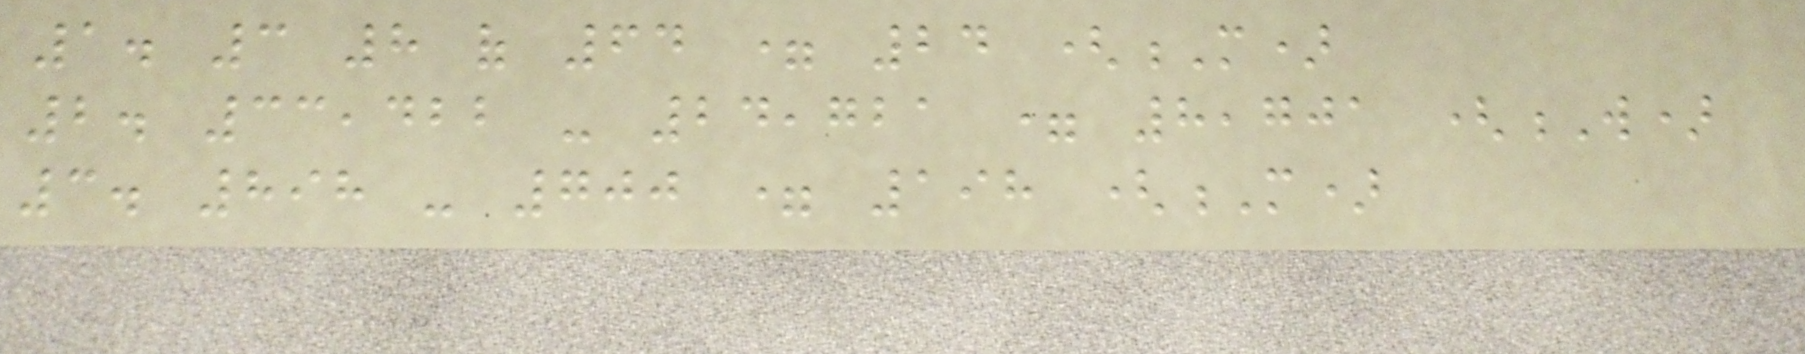1. 3 8 of 64 = 24 (M)
2. 33,422 - 24,721 = 8,701 (W)
3. 898 - 700 = 198 (M)
